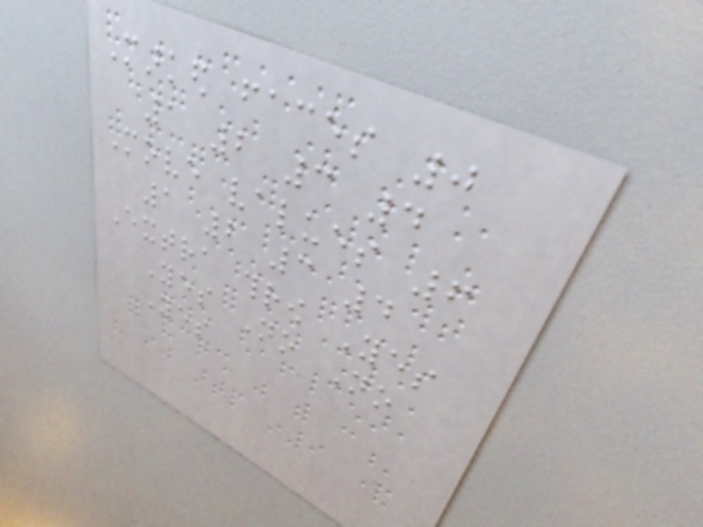Marked faces 0
1 2 3 4
Move values 6
1 2 3 4
Extra throw Yes
Yes No No
Yes
